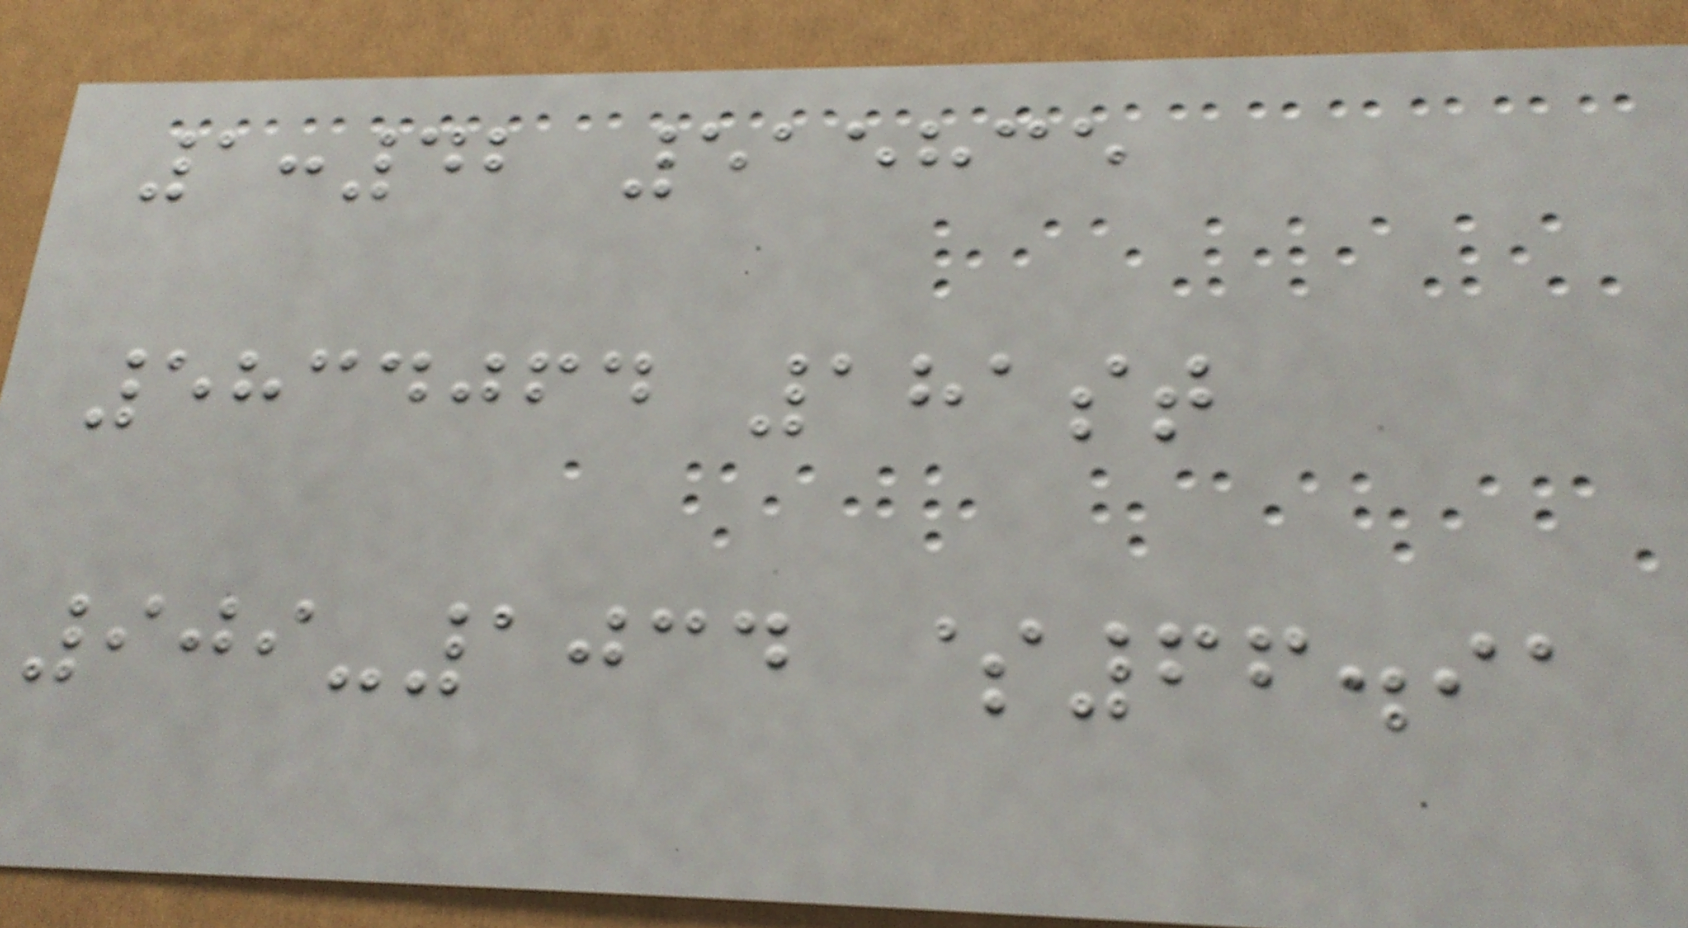1:42 515835
5834064 181st
909-1034 $66.91
